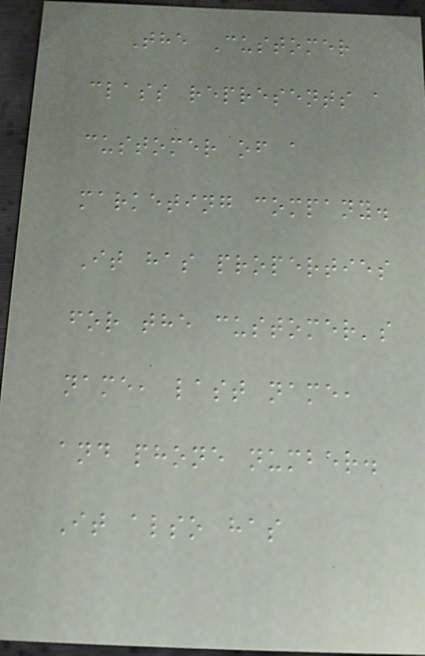The Customer
class represents a
customer of a
marketing company.
It has properties
for the customer's
name, last name,
and phone number.
It also has
